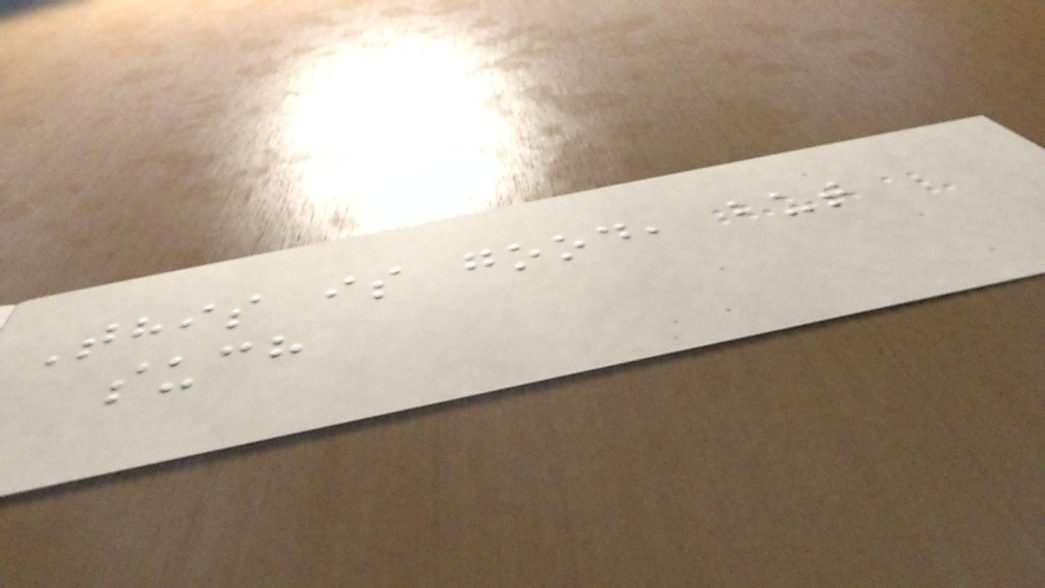This is good, but
such
